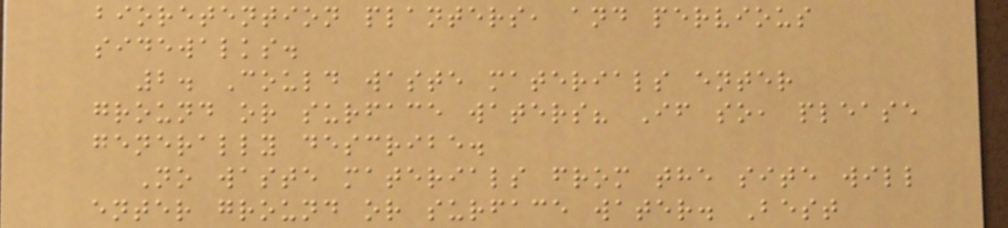bioretention planters, and pervious
sidewalks.
2. Could waste materials enter
ground or surface waters? If so, please
generally describe.
No waste materials from the site will
enter ground or surface water. Best
